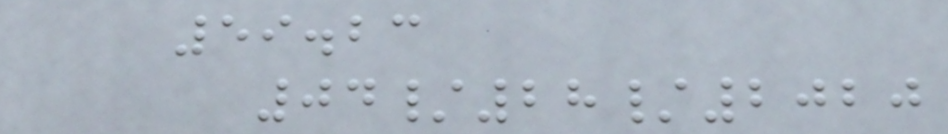59.23
04/28/2020
